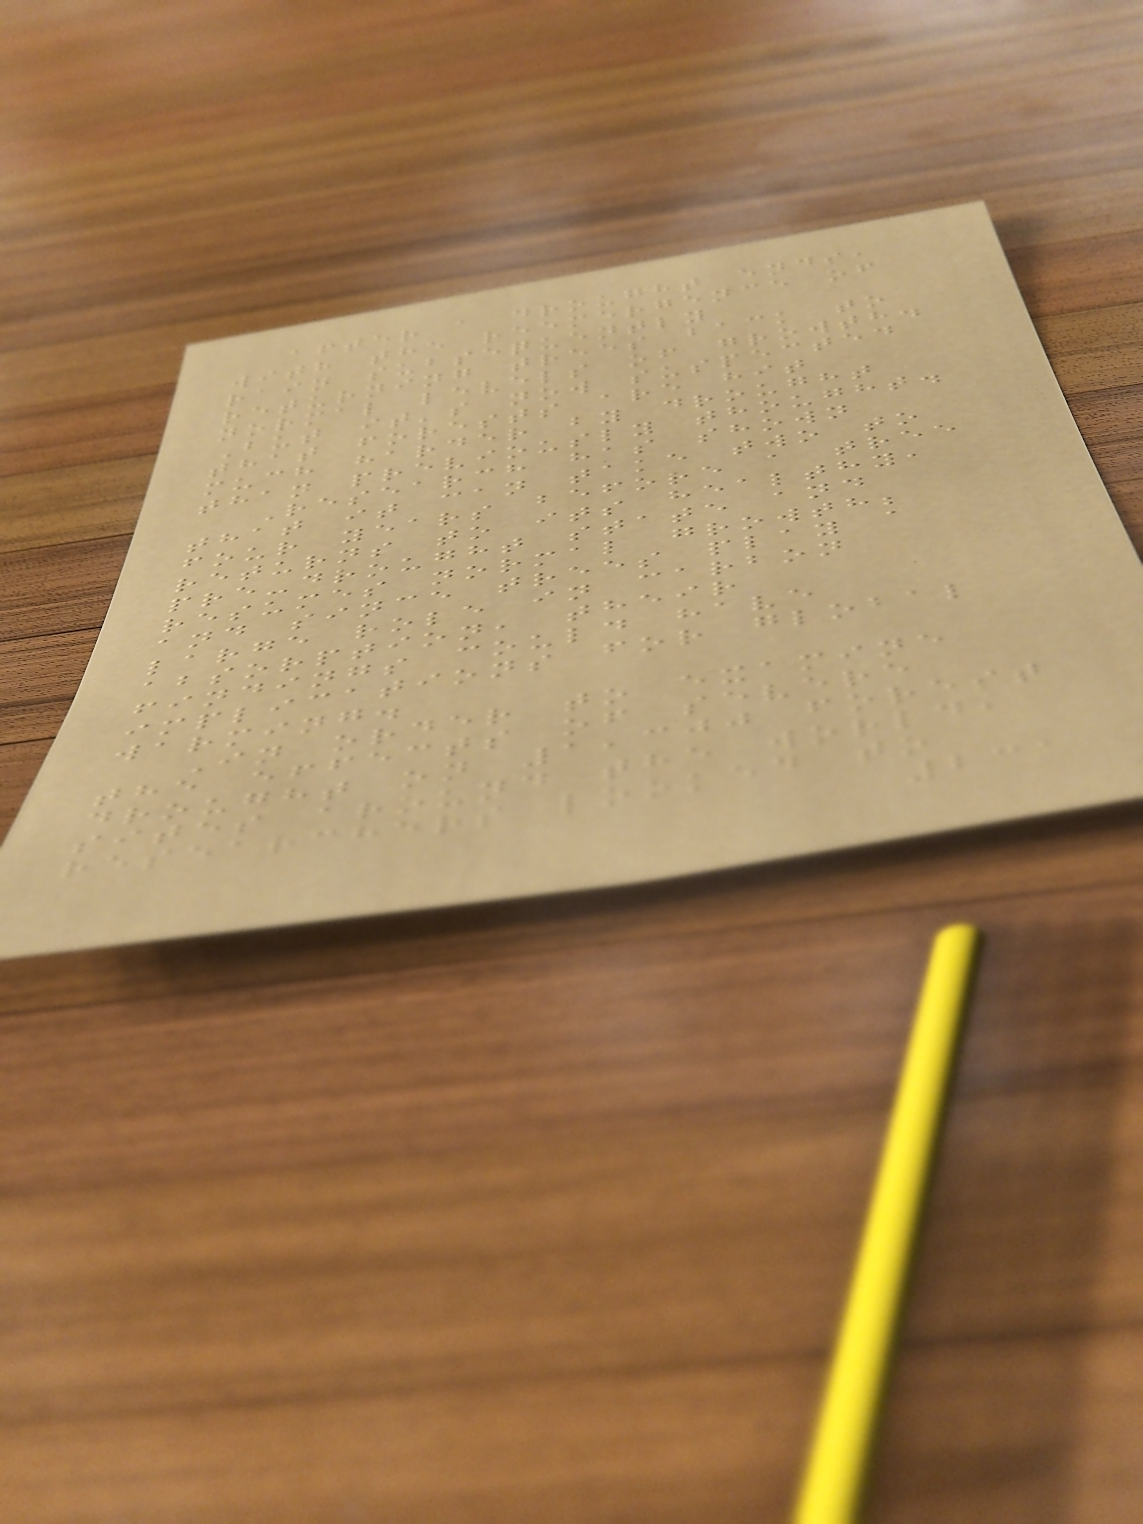after a drought ends,
with the reemergence of
rain subsequently
returning trees back to
normal levels of growth.
But it's now suspected
that forests are hit
much harder by drought
than previously thought.
Research has shown
that it can take two to
four years before a tree
returns to its healthy,
pre-drought state and
resumes normal growth;
and since trees play a
large role in carbon
absorption, their
findings could have
implications for global
warming.
In order to examine
the effects of severe
drought on 1,300 forest
sites around the world,
researchers looked to
231
